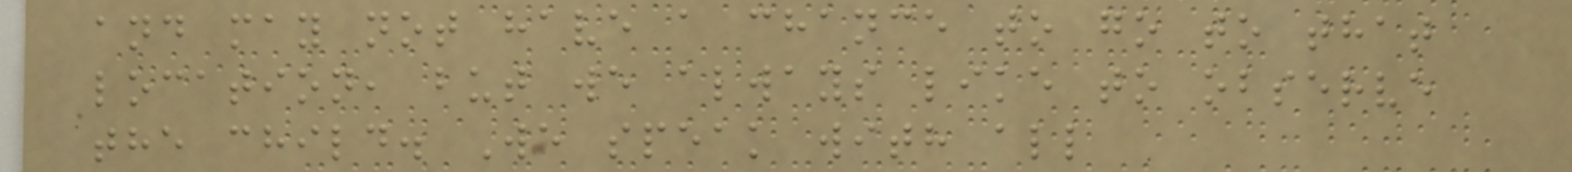and may not have a chance to go to that
location, but we always like to observe
the child. We speak with all
